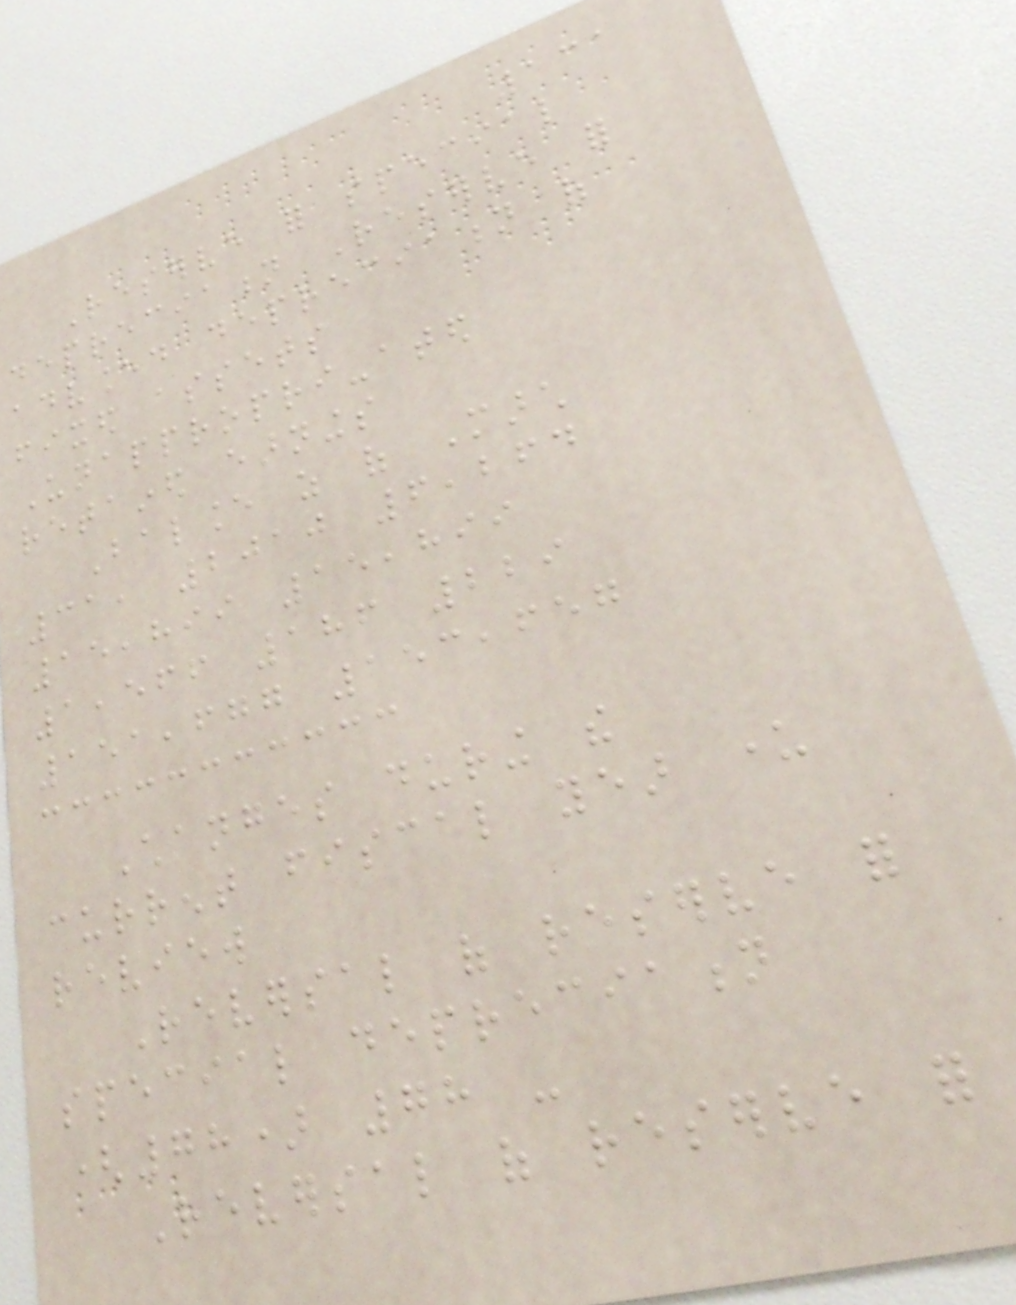131
Reserve for special
depreciation Reserve for
advanced depreciation of
fixed assets
Unappropri-ated
retained earnings
Balance as of March
31, 2010 6,264
15,899 15,899
1,566 186 229
151,677 153,657
Changes during the
current fiscal year under
review
Reversal of reserve for
special depreciation
(78) 78 -
Reversal of reserve for
